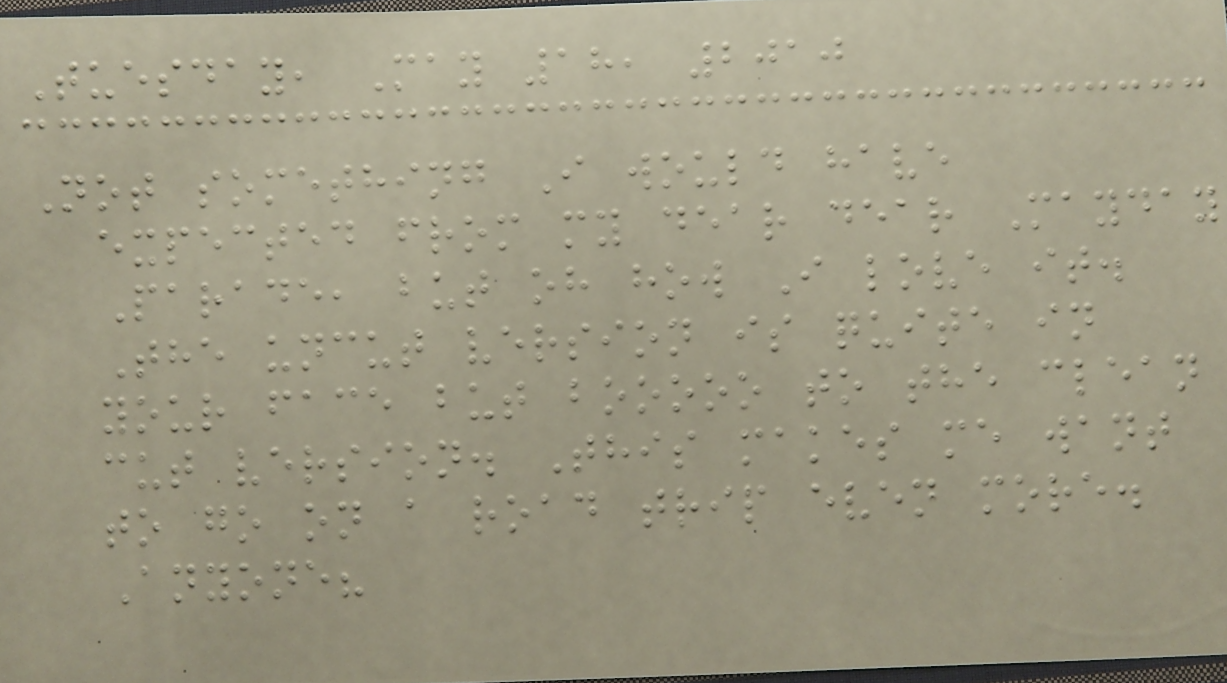Tuesday, May 18, 2010
Not something I would have
expected from my dear dear Mayday
Parade, but oh how I love it.
The uncut version is quite in
your face but booooo to the clean
cut version. This makes me want
to go on a road trip even more.
Anyone?
